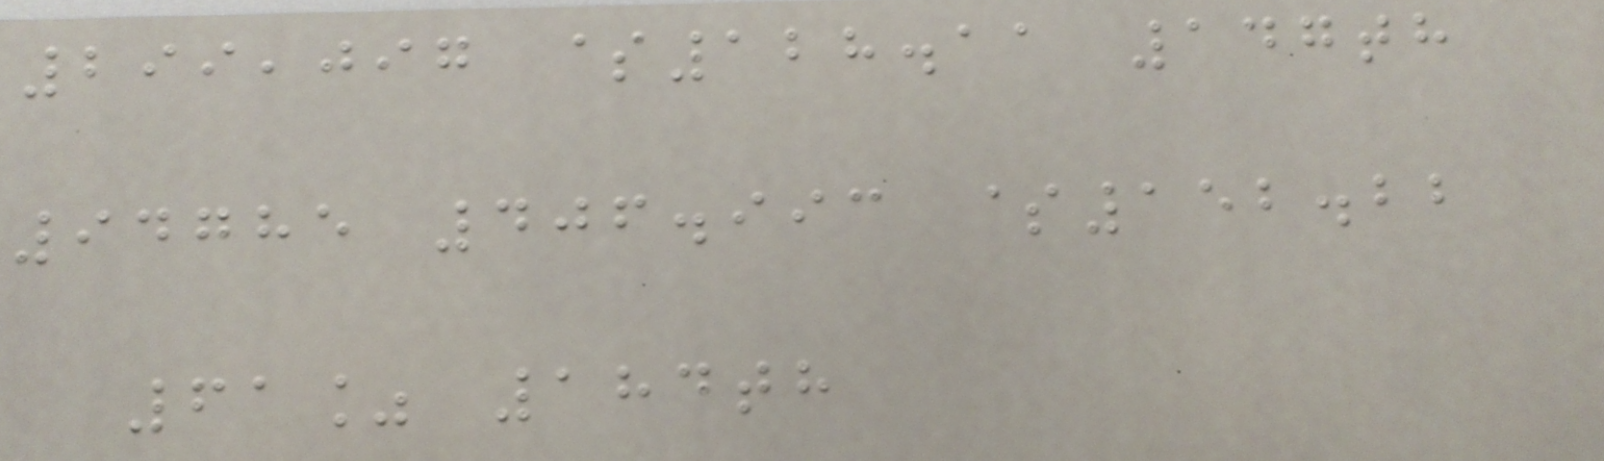299,097 $128.11 147th
94785 406.993 $152.22
61% 184th
